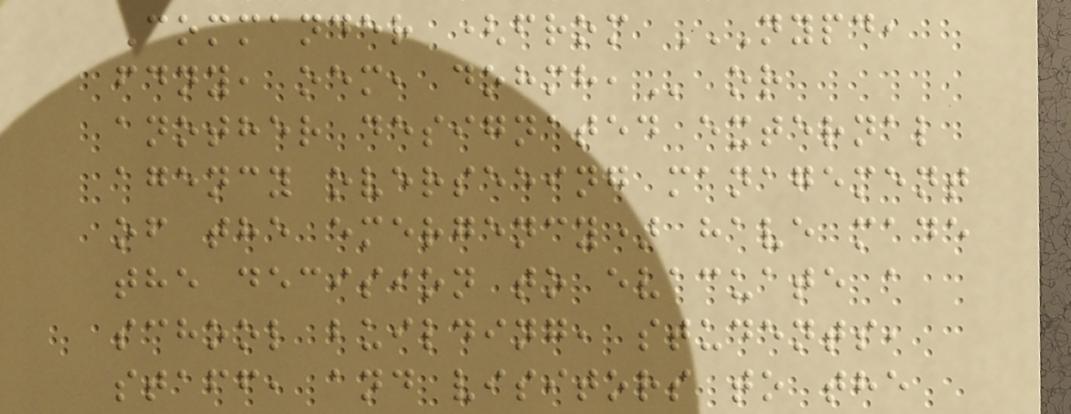Commander (from NYPD,
FDNY, OEM, DOHMH, or
another designated external
agency overseeing management
of the emergency) have made
the decision to evacuate a
school building, students,
staff, and visitors to the
